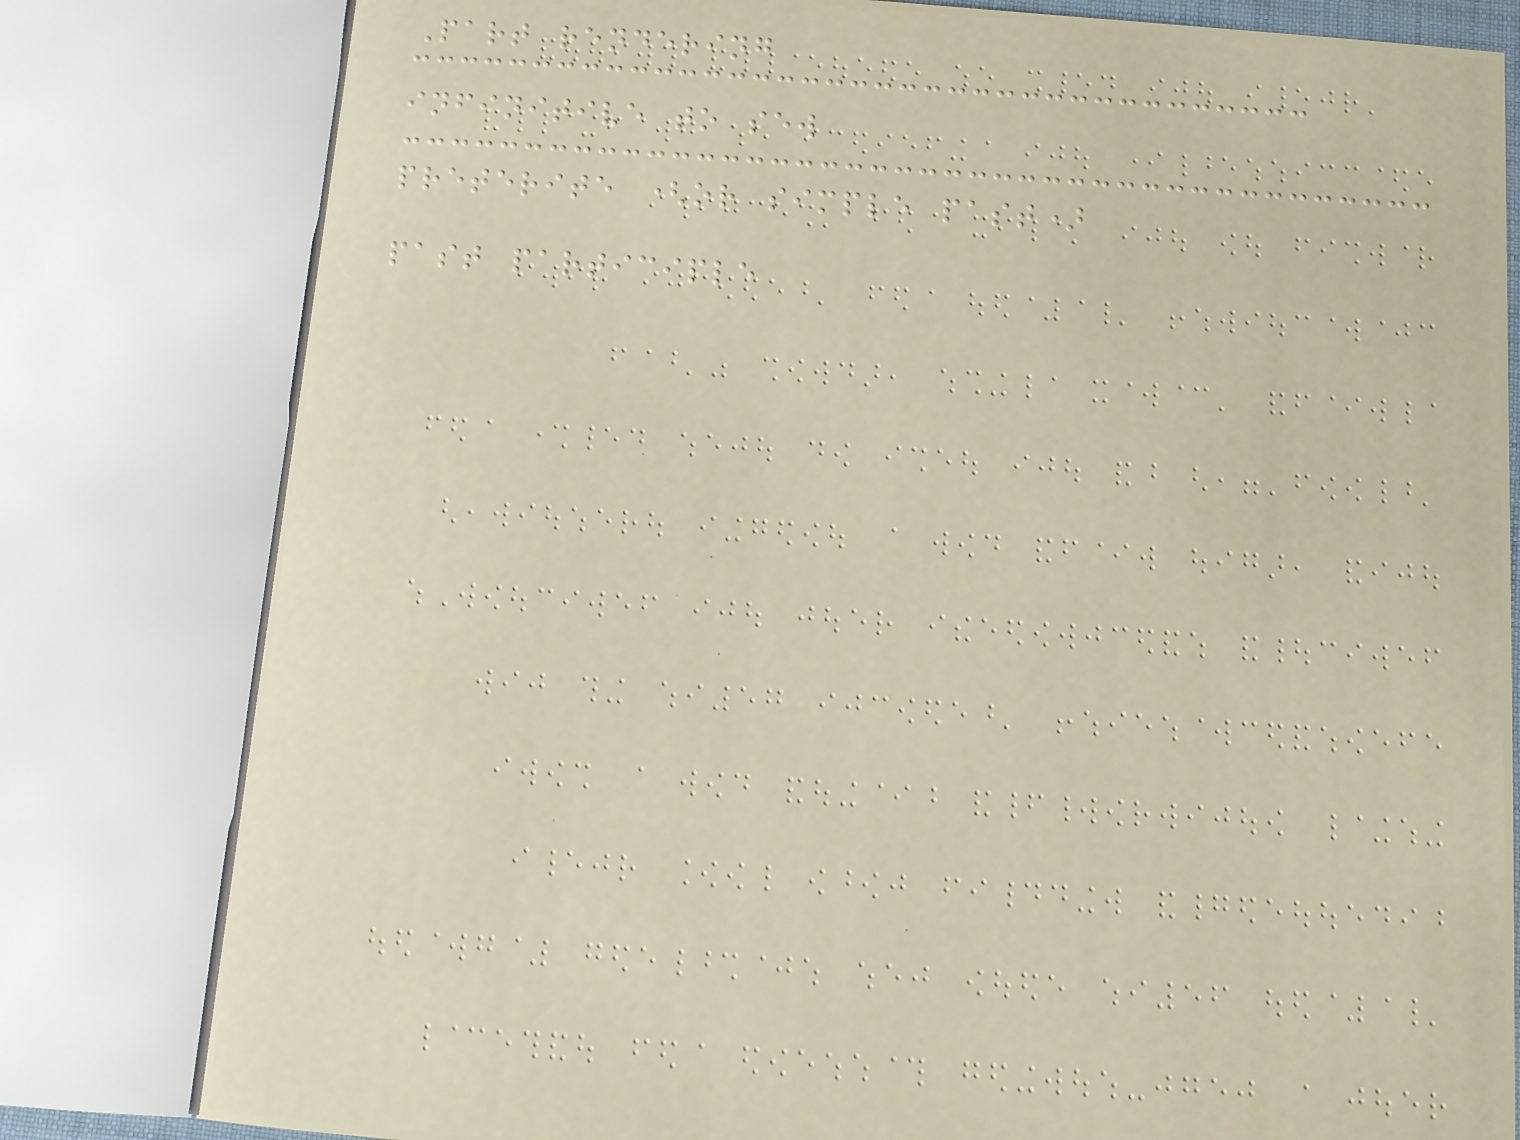Part rendering
infinitive to sew
preterite (or simple past)
past participle
